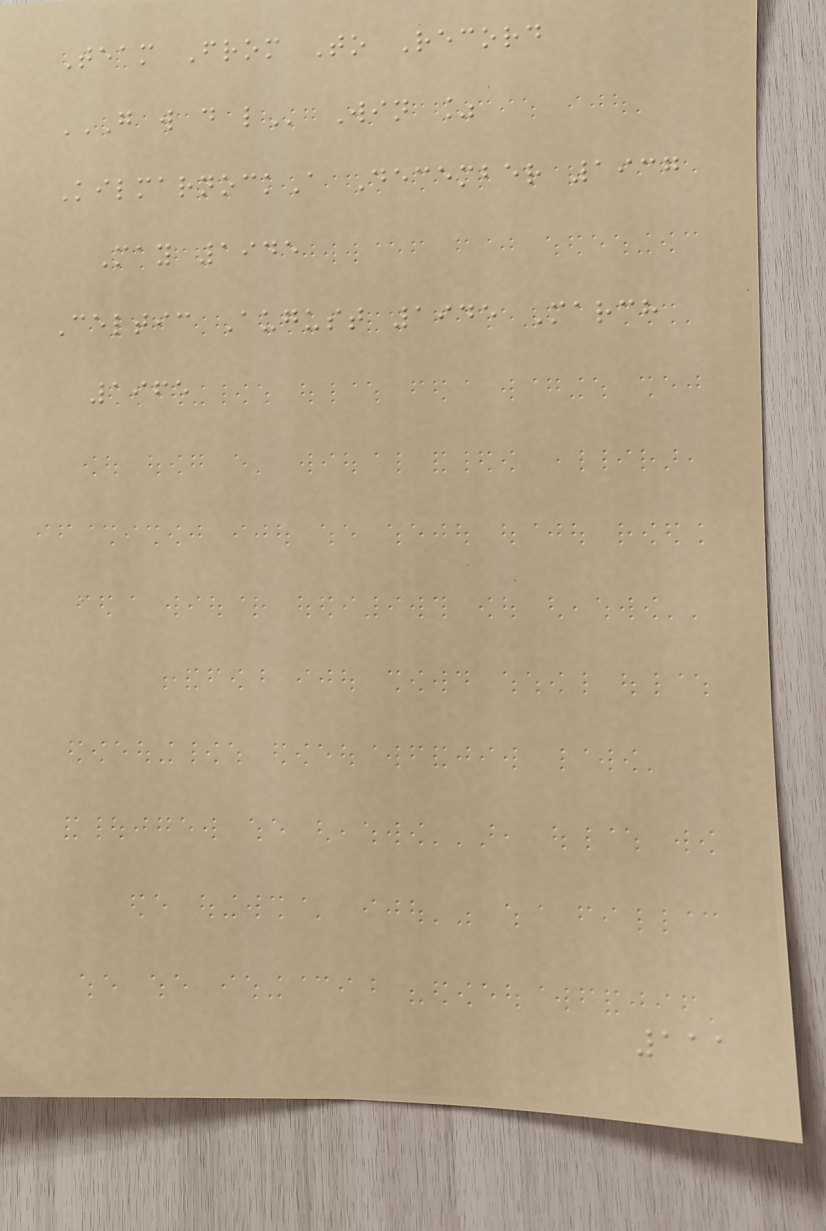Team From To Record
G W D L Win %
KilmarnockA December 1937
May 1945
Celtic August 1945 March
1965
111
